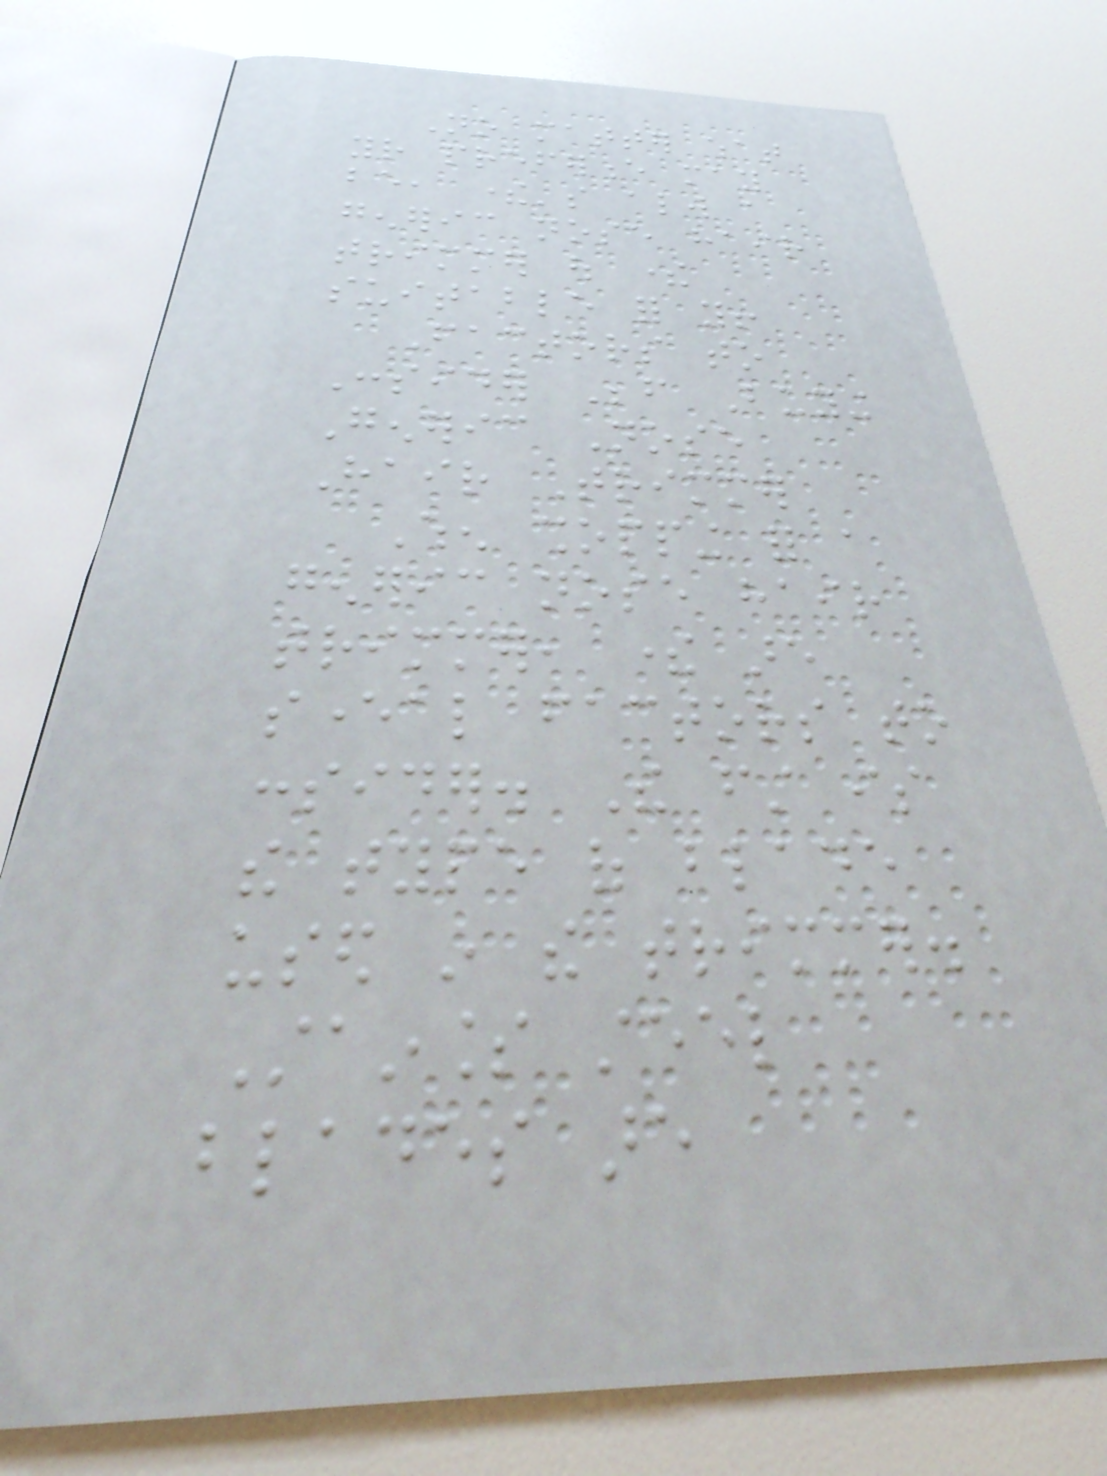No matter what
your preference may
be, there's always a
generic nose hair
trimmer out there
suitable for you!
Factors to
Consider Before Buying
Generic Nose
Hair Trimmer
When shopping for a
generic nose hair
trimmer, there are
several factors to
consider. The first is
the type of blade
used in the trimmer.
Stainless steel
blades are
